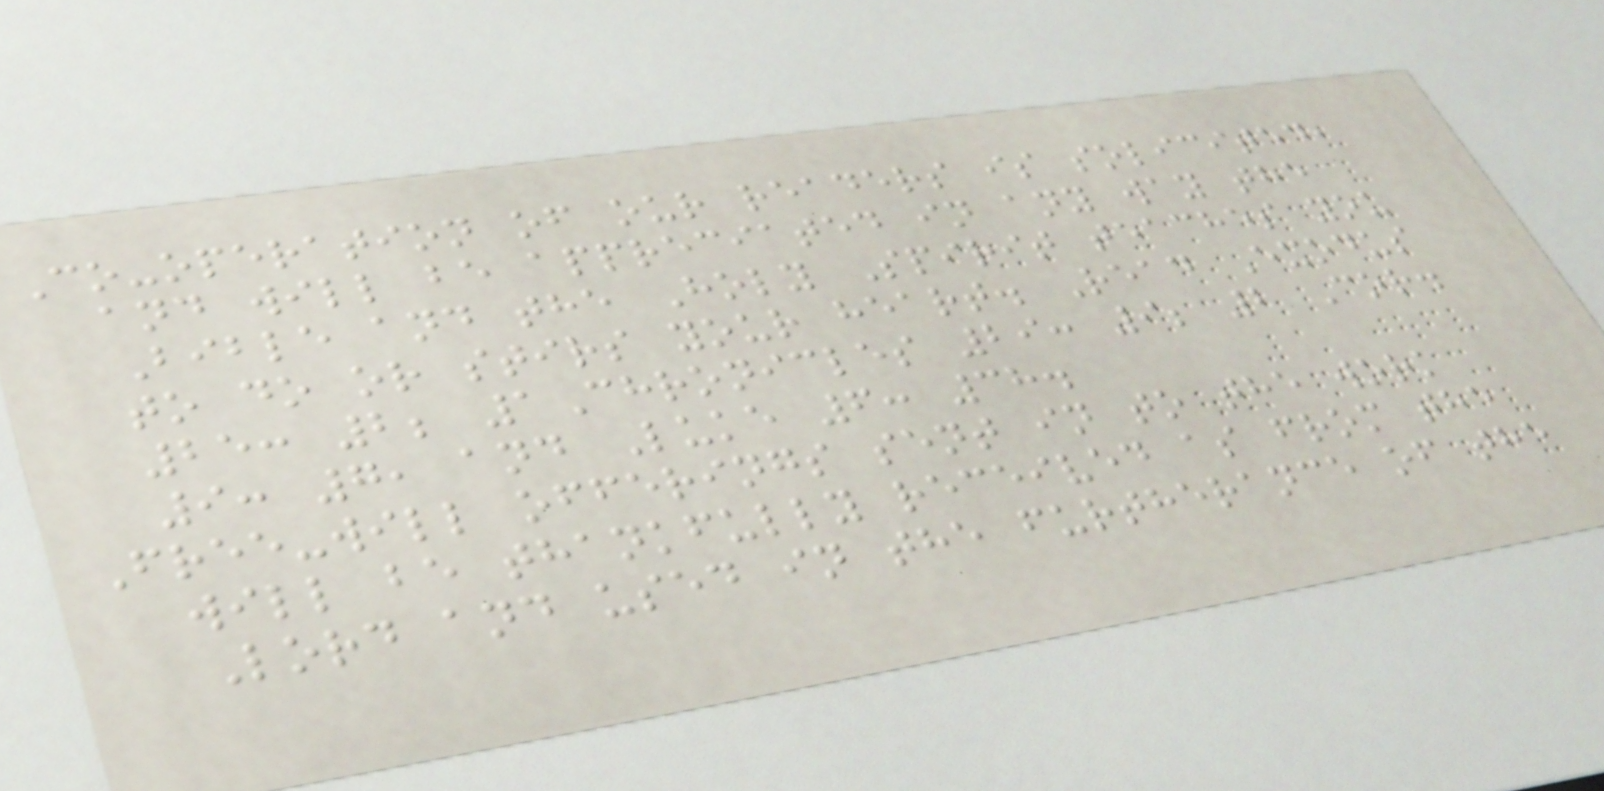Co-operation of our readers is solicited,
and will be appreciated in any way the
Bible and the Holy Spirit teaches you
to do or stirs your heart. Read Exodus
25: 2; 1Chronicles 29: 9; 2 Cor.
9: 7, and Luke 6: 38.
Free-will offerings sent in to the work
will be thankfully received as from the
Lord and used in the furtherance of the
